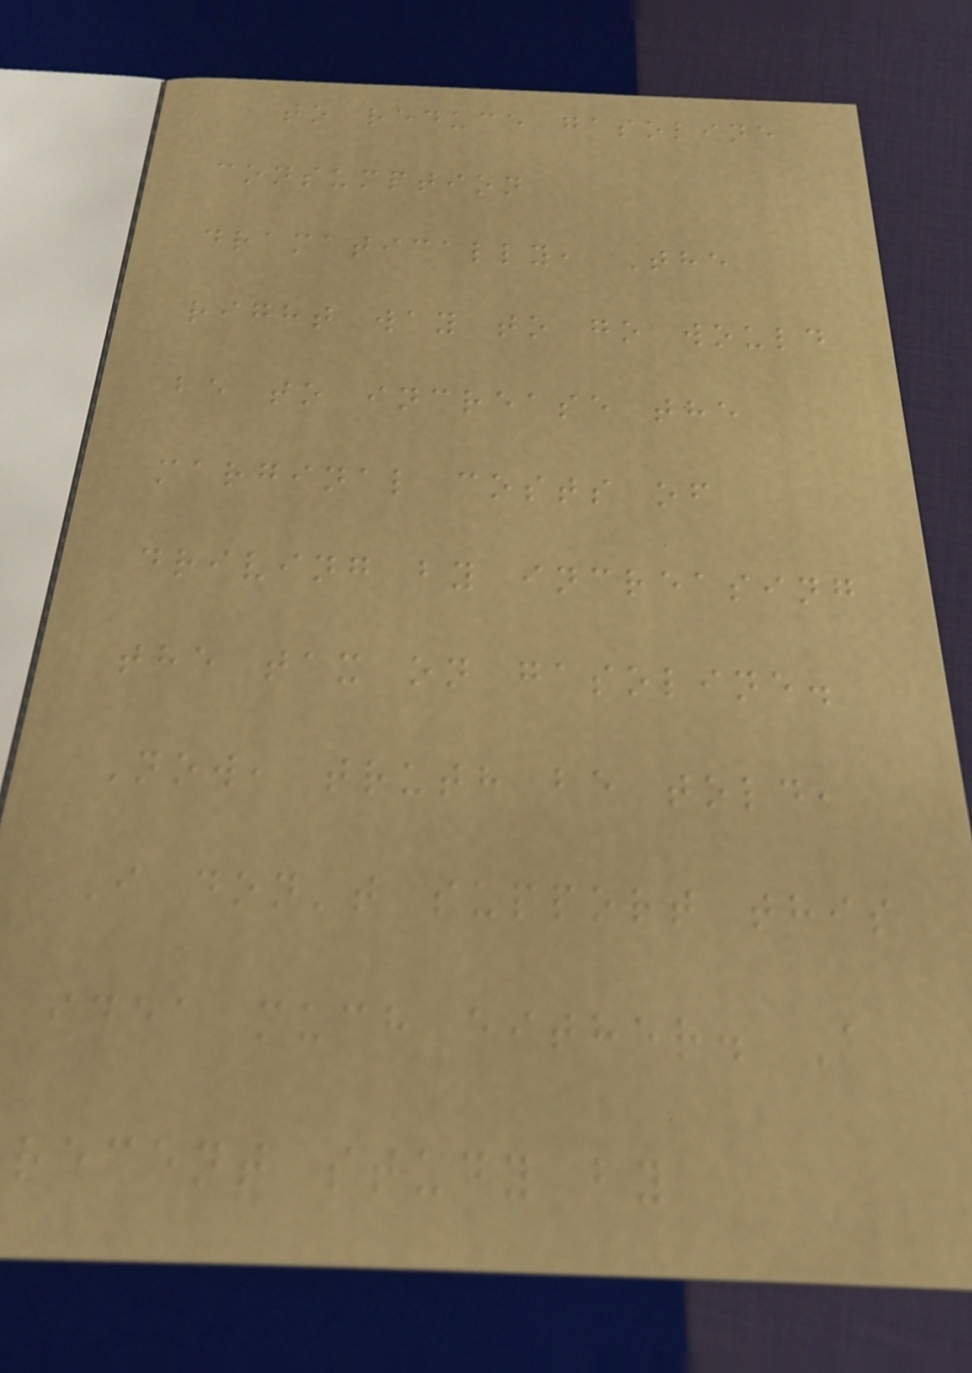to reduce gasoline
consumption
dramatically, The
right way to go would
be to increase the
marginal costs of
driving by increasing
the tax on gasoline.
Now, truth be told,
I don't support this
idea much either. A
recent study by
